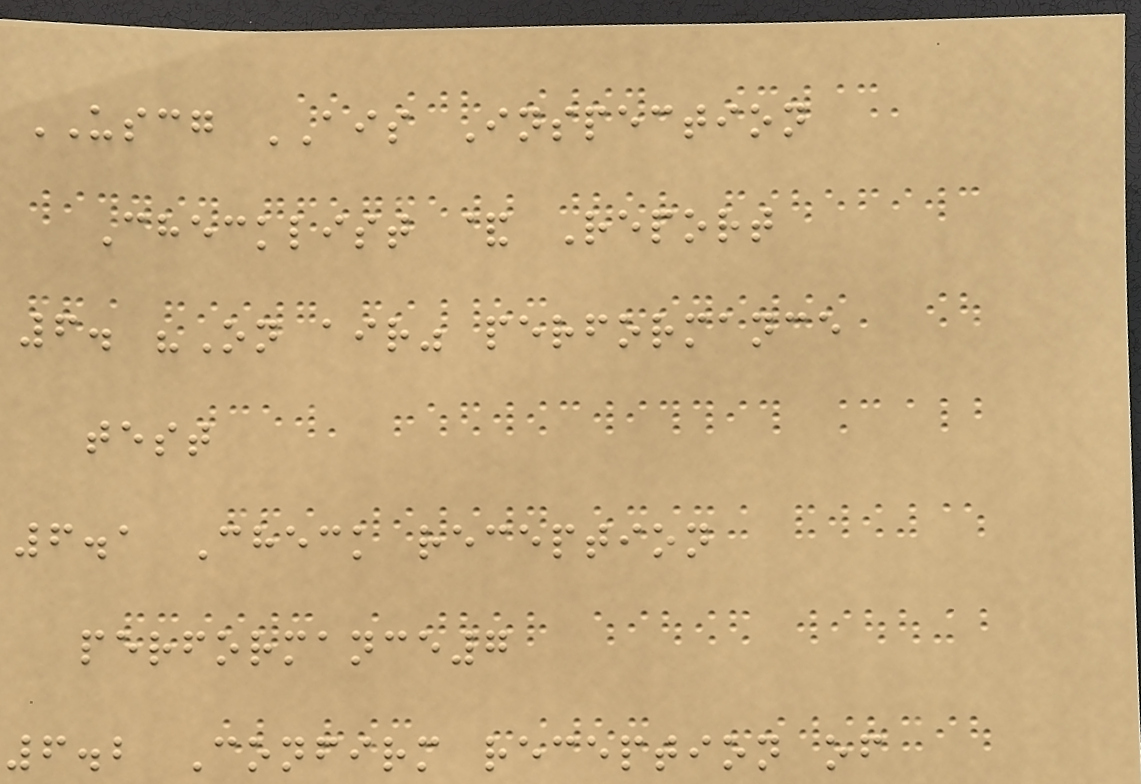USCG AIS Inspection
Checklist & Report
6. "On air" performance
test
6.1 Check reception
performance7
6.2 Confirm reception of
